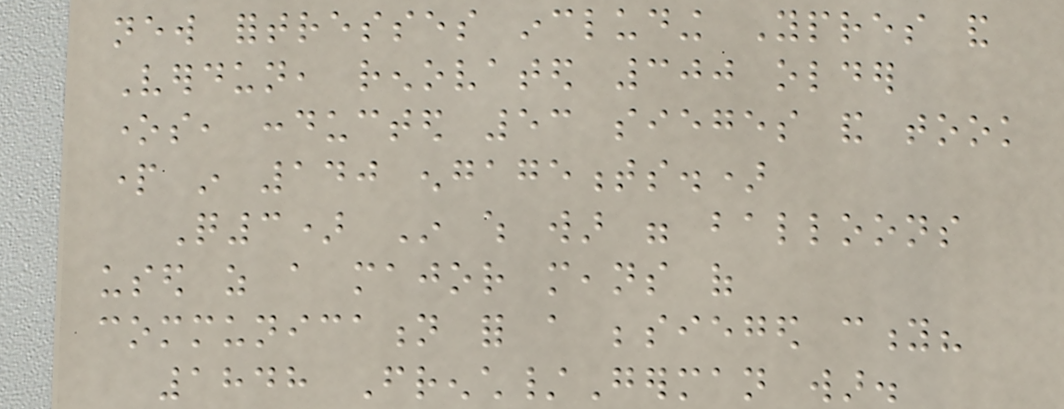new fortresses including Ypres and
Verdun, renovated 300 older
ones, conducted 53 sieges and took
part in 140 engagements.)
Q3) In which war were balloons
used as a major means of
communication for a besieged city?
1848 French/German war.
